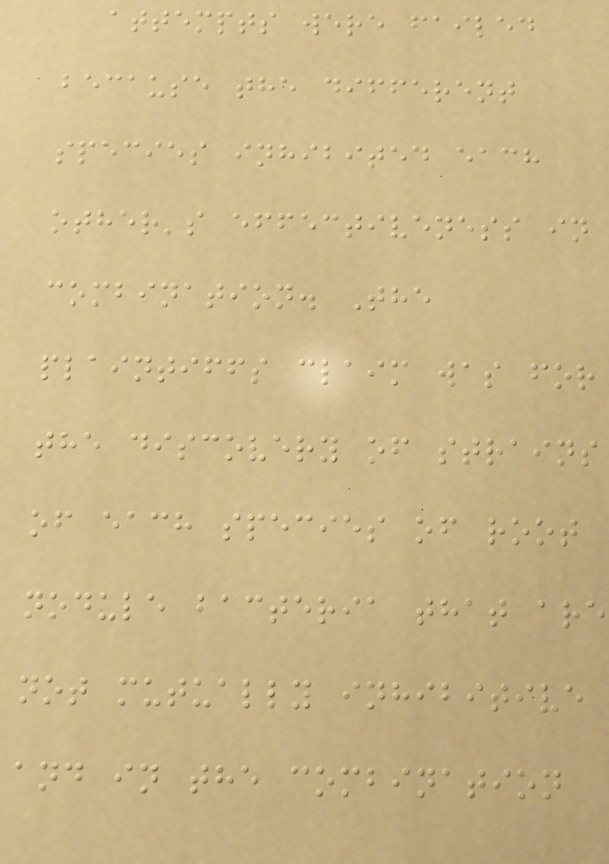attempts were failed
because the different
species inhibited each
other's effectiveness in
combination. The
plaintiffs claim was for
the discovery of strains
of each species of root
nodule bacteria that are
not mutually inhibitive
and in the combination
